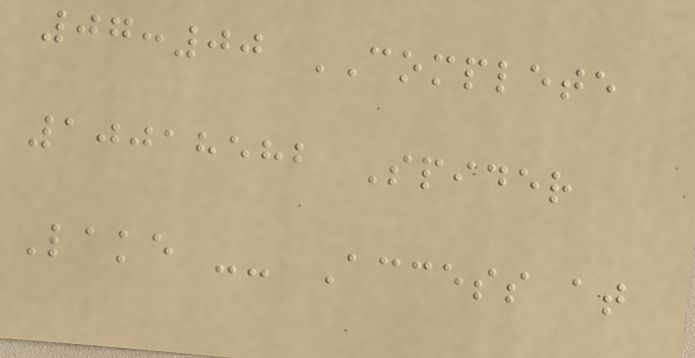07:00 COMPLETE
10018582 Spider
Lake -- Access at
